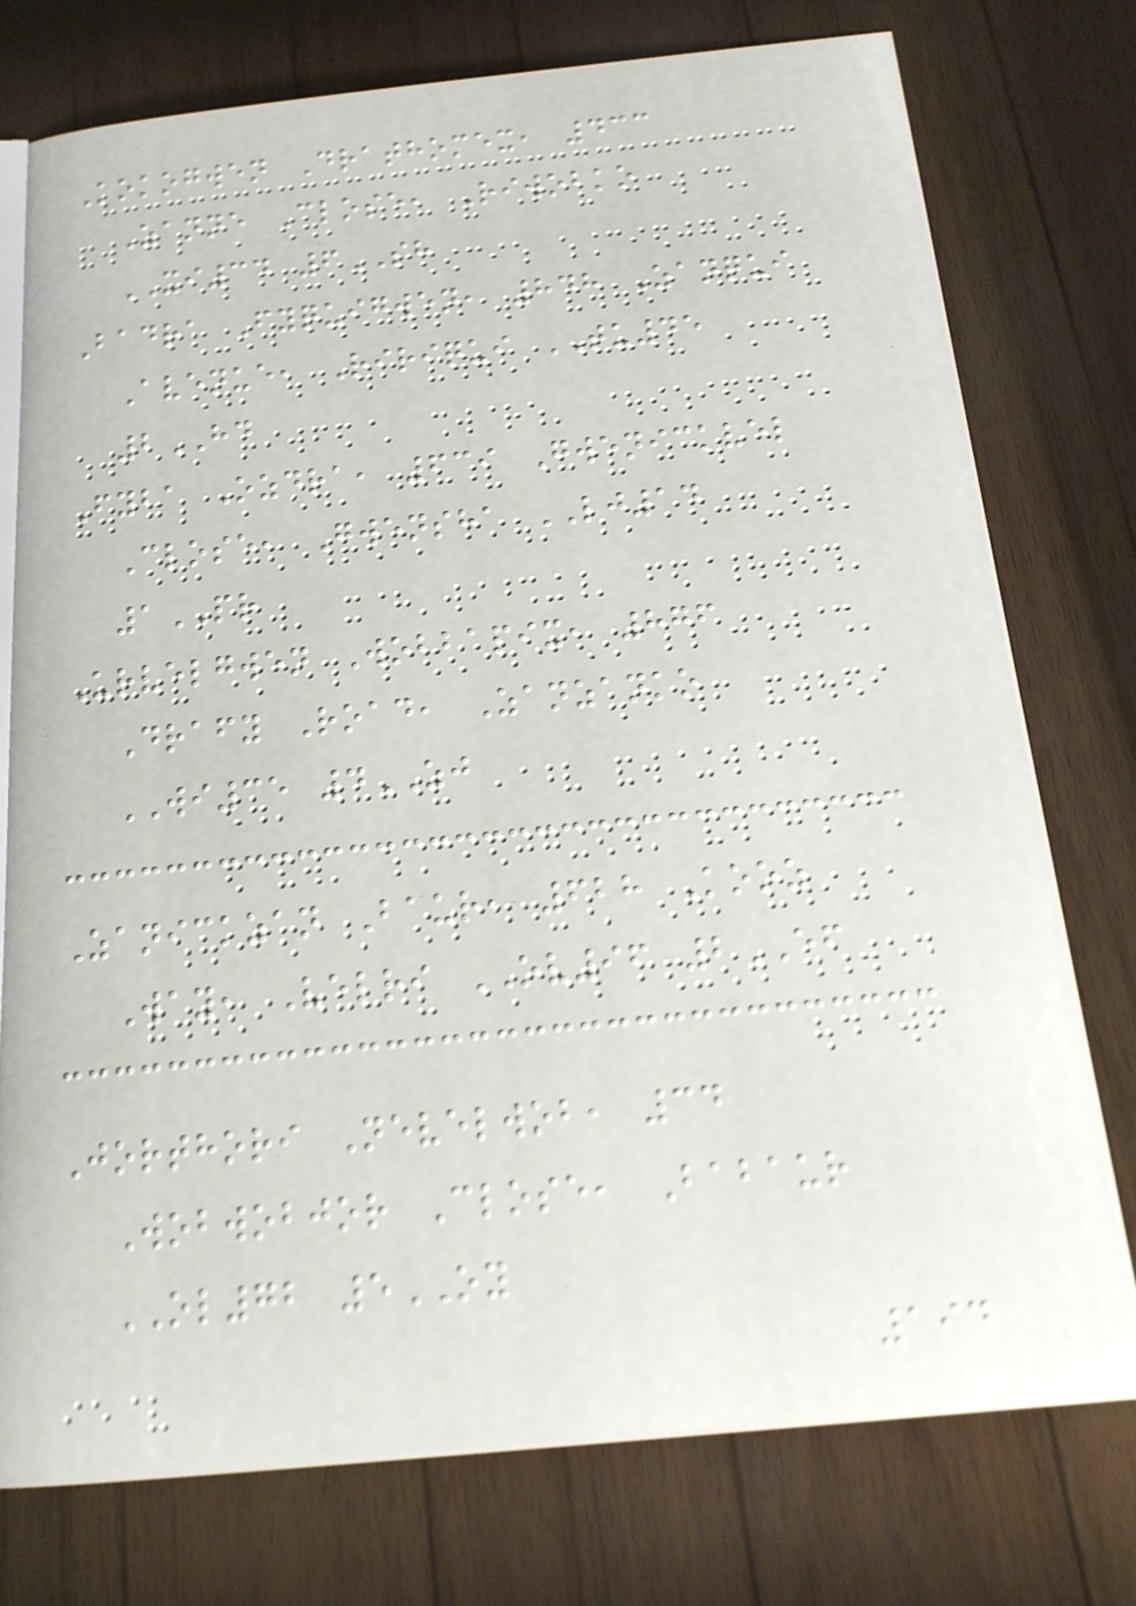Kokogwen Drathomex, 433
Zanne Close, Riwobko
XI34 6SH
Badra Fyquigwen, 848 Zanqui
Avenue, Ririqui TU45
2HD
Fyba Ozdra, 639 Gwenickvel
Close, Gwensha LJ14
1PR
Urvelgwen Wobbapix, 876
Drafy Road, Zanzanko
WI35 4ZJ
Zanickzan Baur, 628 Kooz
Way, Velri OV96 2EF
Jorthori Nevelwob, 34
Wobwobjor Close, Babaur
OL72 5OY
194
